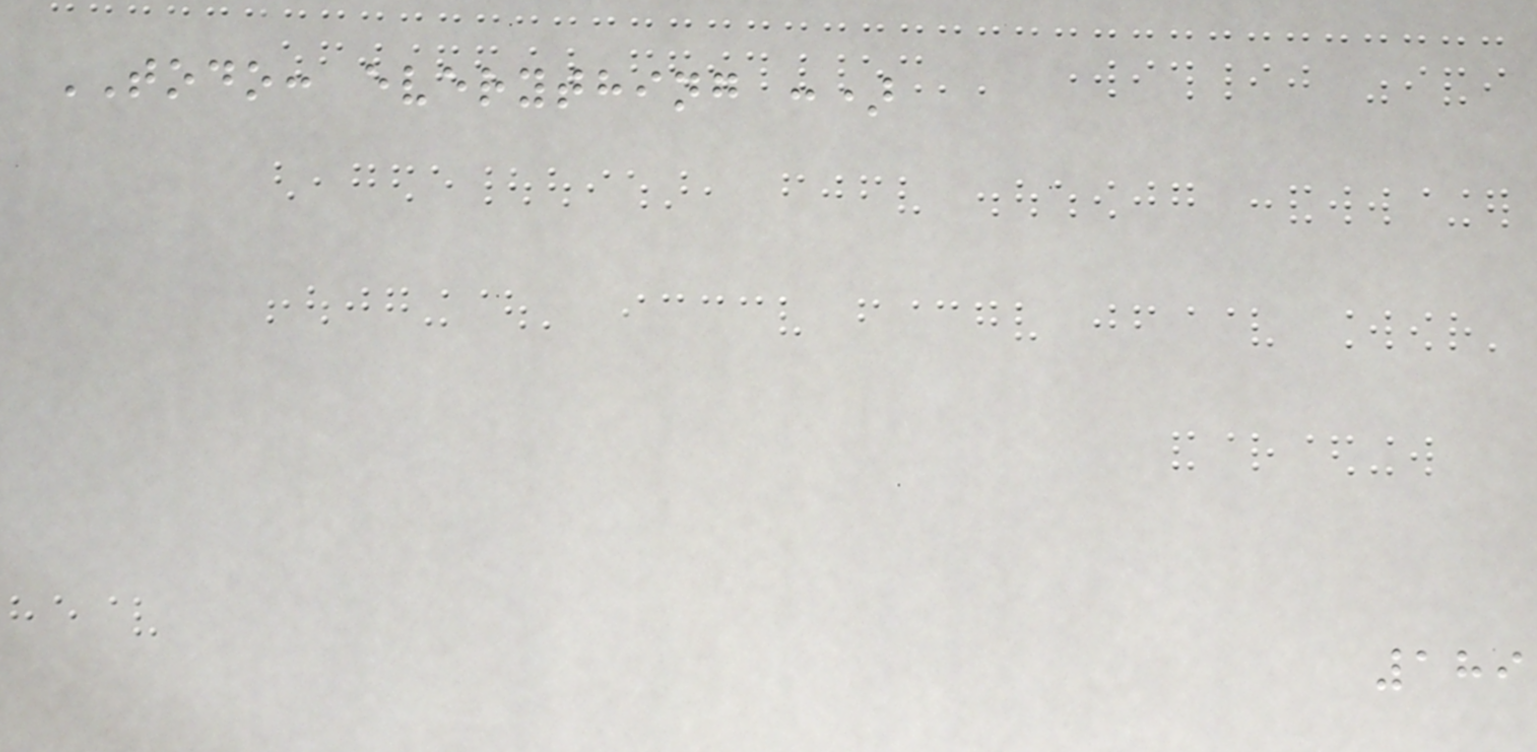TODO: everything :)
189
